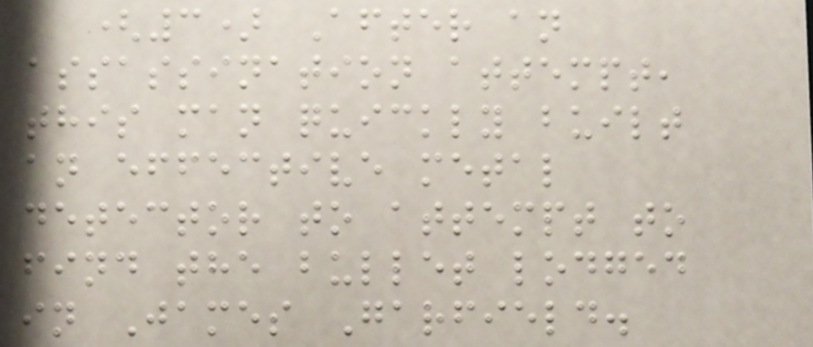(3) After an
assassination attempt,
this man quickly built
an effective metal
detector to attempt to
find the bullet lodged
in James Garfield.
